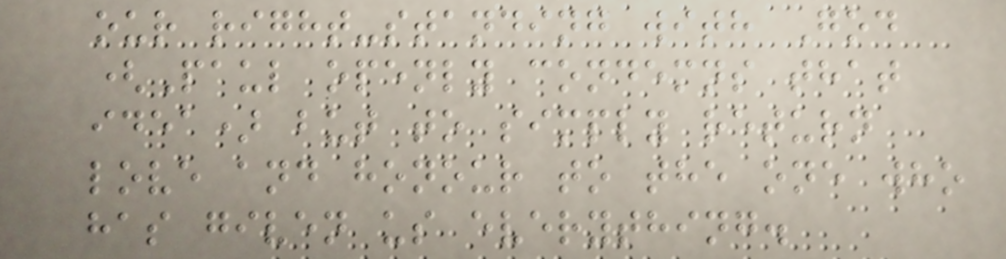our right-standing with God
(Paul openly condemns that
idea) but to simply return
love and honour to the one who
has given us everything.
